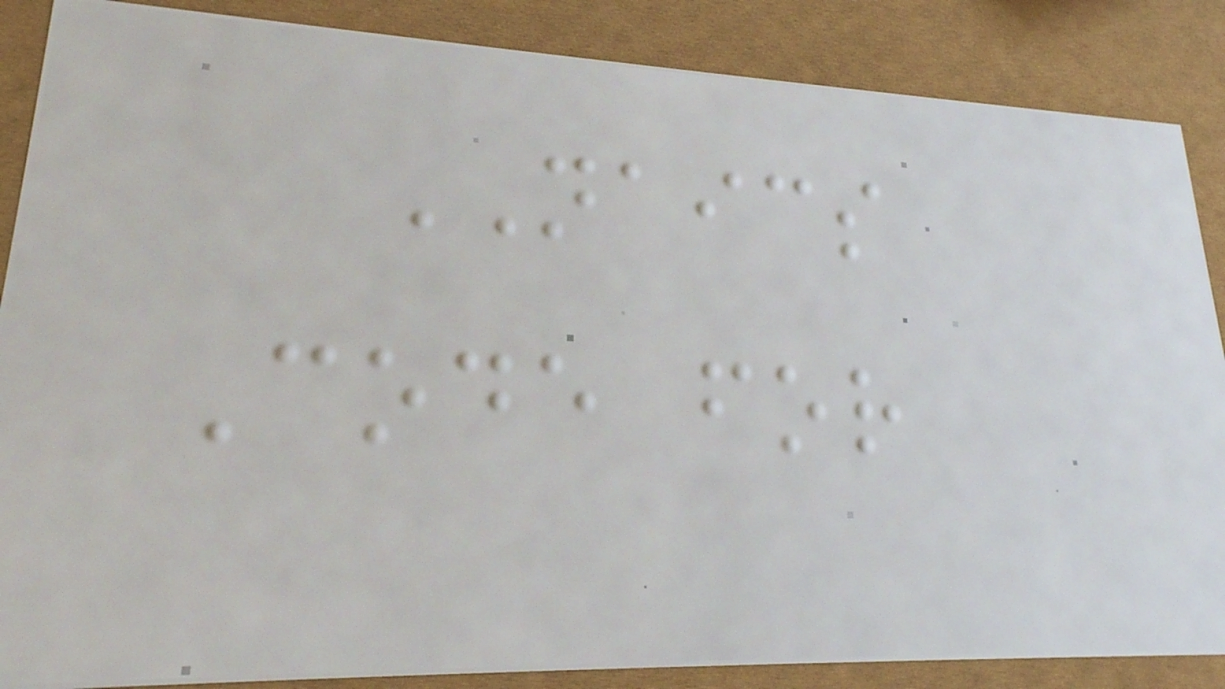NAICS
Code for
